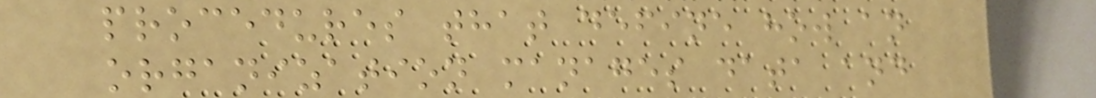procedures that define how an
organization manages data and
